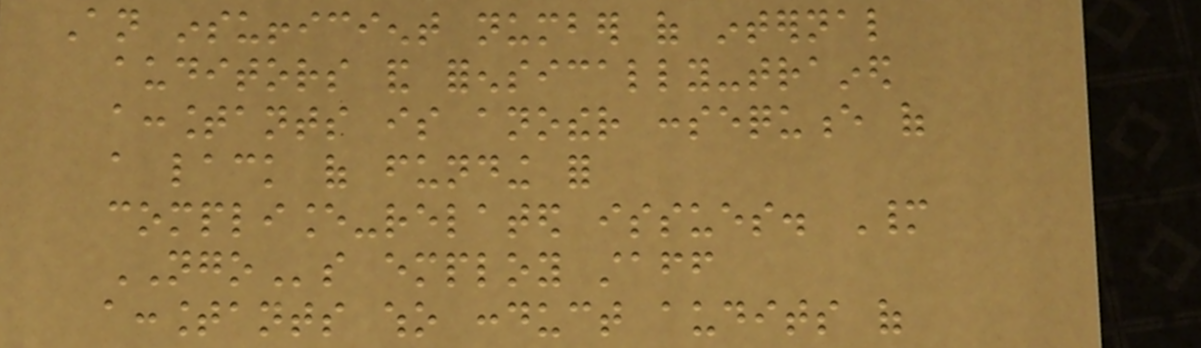An insufficient number of internal
auditors and forensically-trained
accountants is another consequence of
a lack of funding for
compliance-related issues. Many
NGOs employ staff
accountants who conduct audits of
